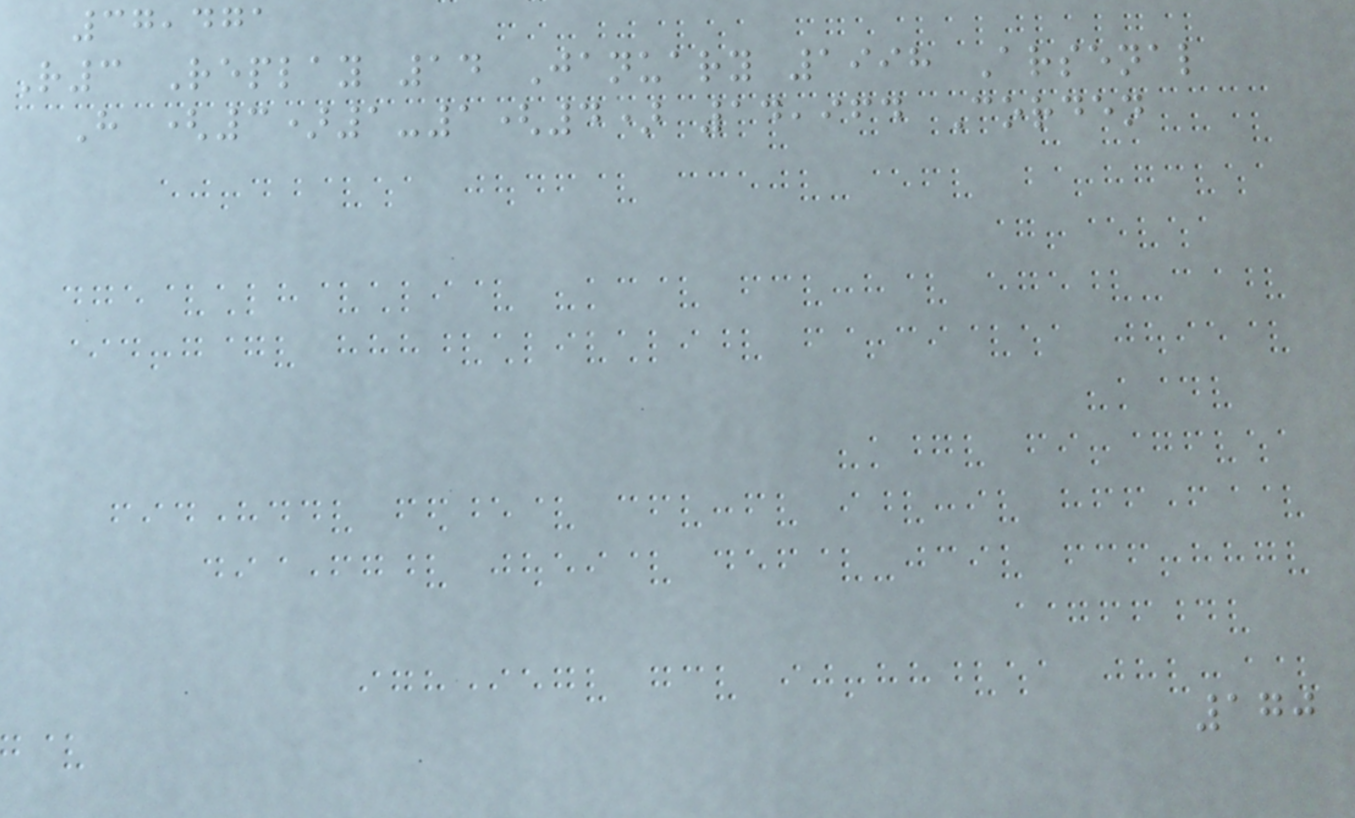37,471
R3 Replay 14 January 1998 Arsenal
H (3)1-1(4) 14,964 Corden
170
